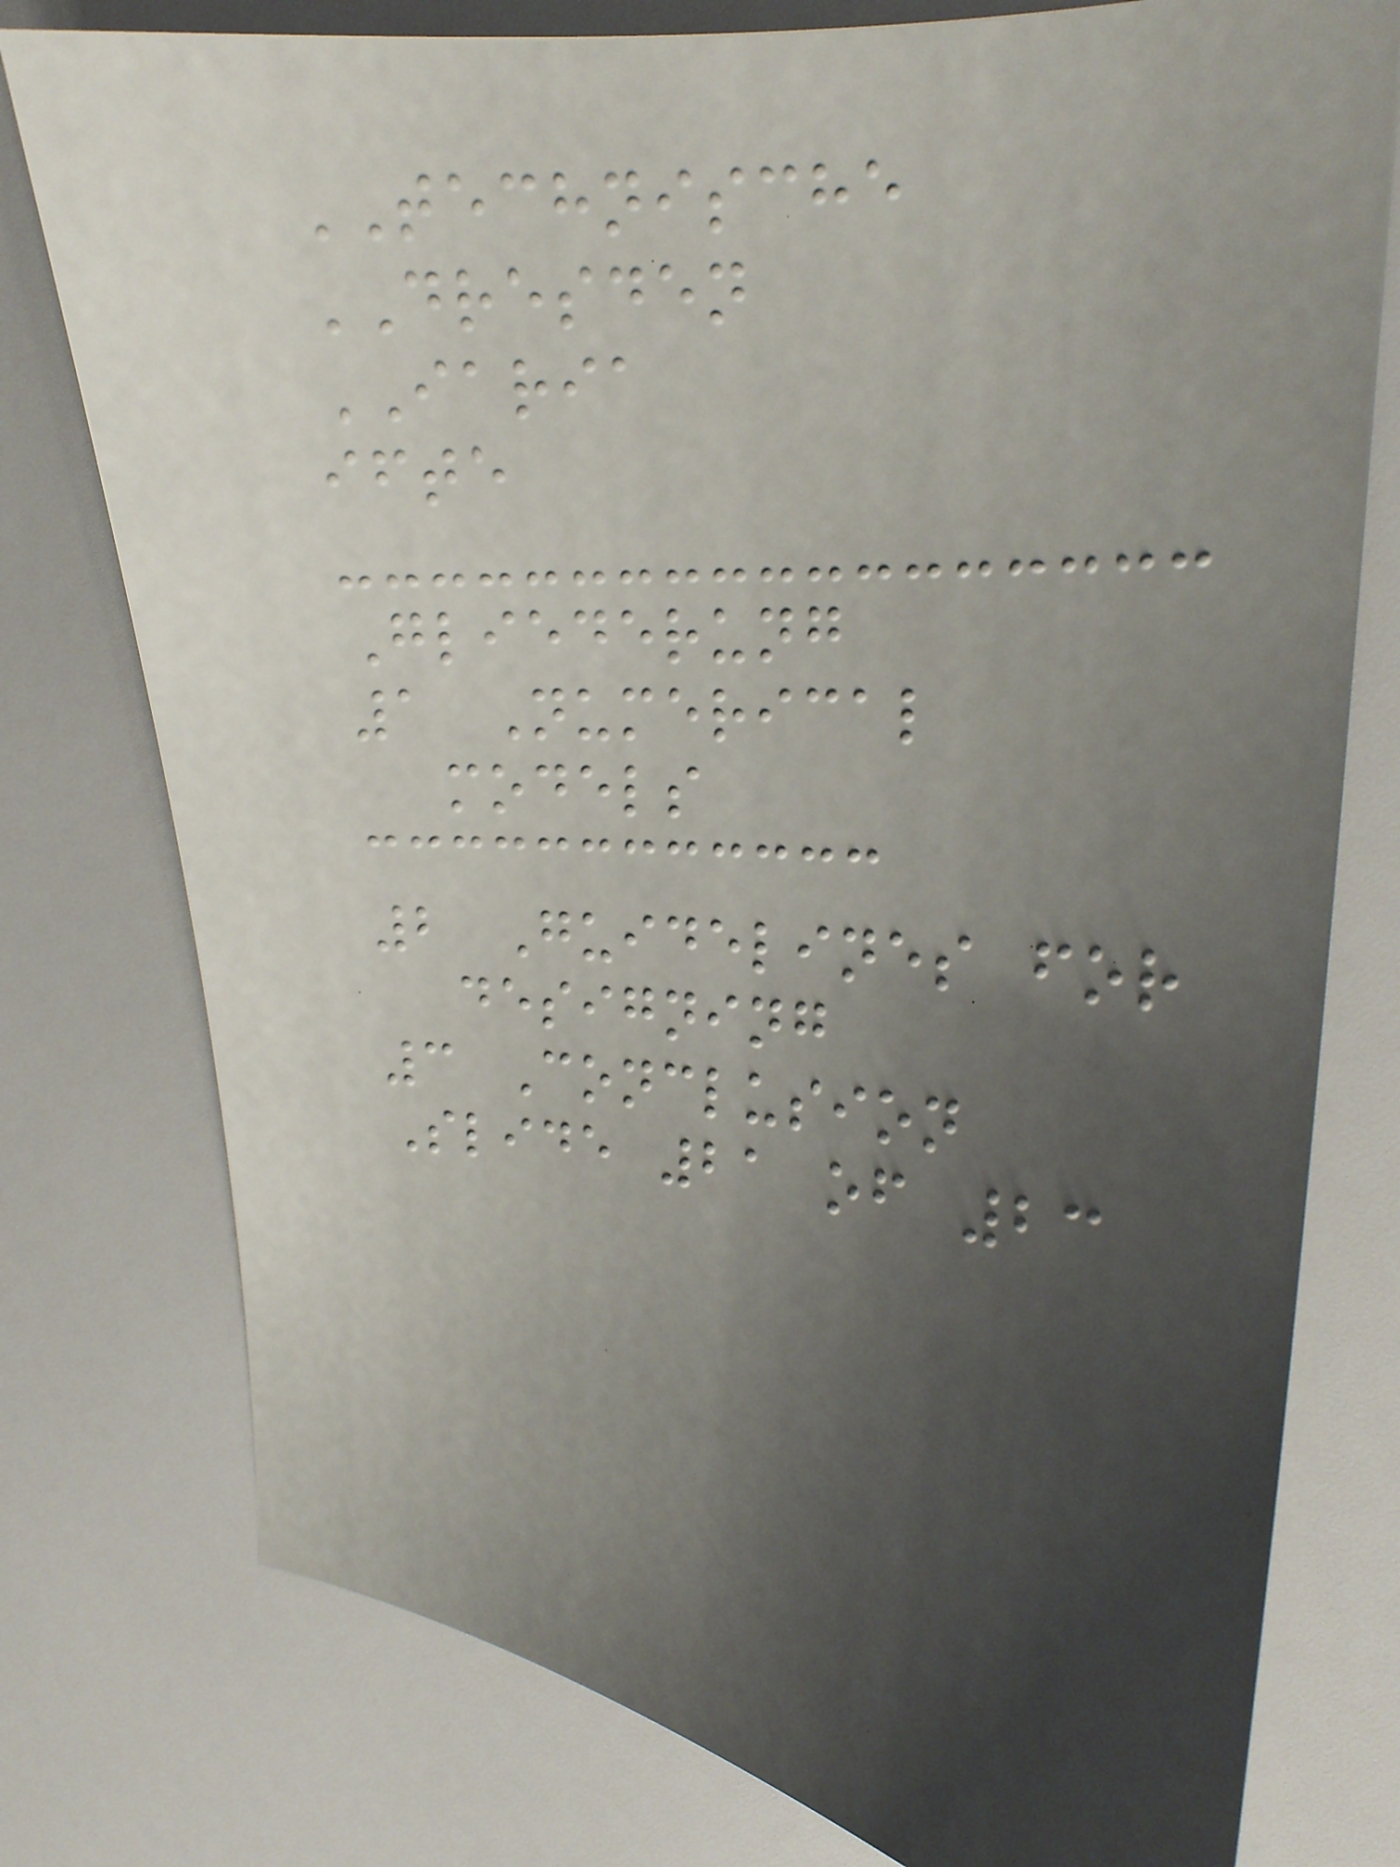TECHNISCHE
DRESDEN
IARIA
ifte
Gliederung
1 Numerical
models
2 Guidelines for
designing
3 Conclusion
Slide 21 of 23
